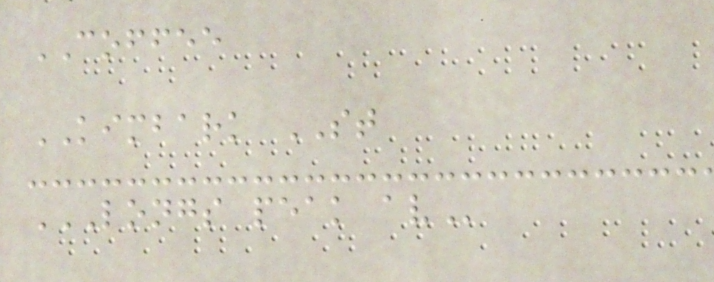COFFEE
KIMBARK ST
LONGS PEAK AV
